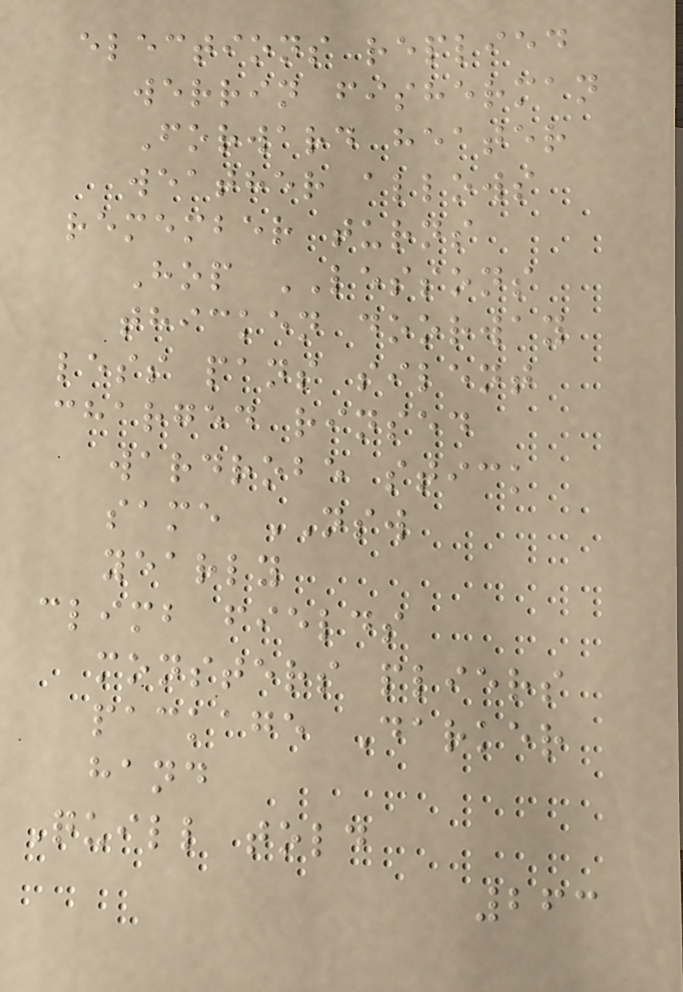elections replied
werrin fisherman
Forward heater
weather allows
remember turns
Hop LESSONS
thicken doorway
less pans silent
charged rinsed
wardrobe stick
same NSW
yearly
climb fields
monsters pliers
package Darker
hand
Quill told
263
